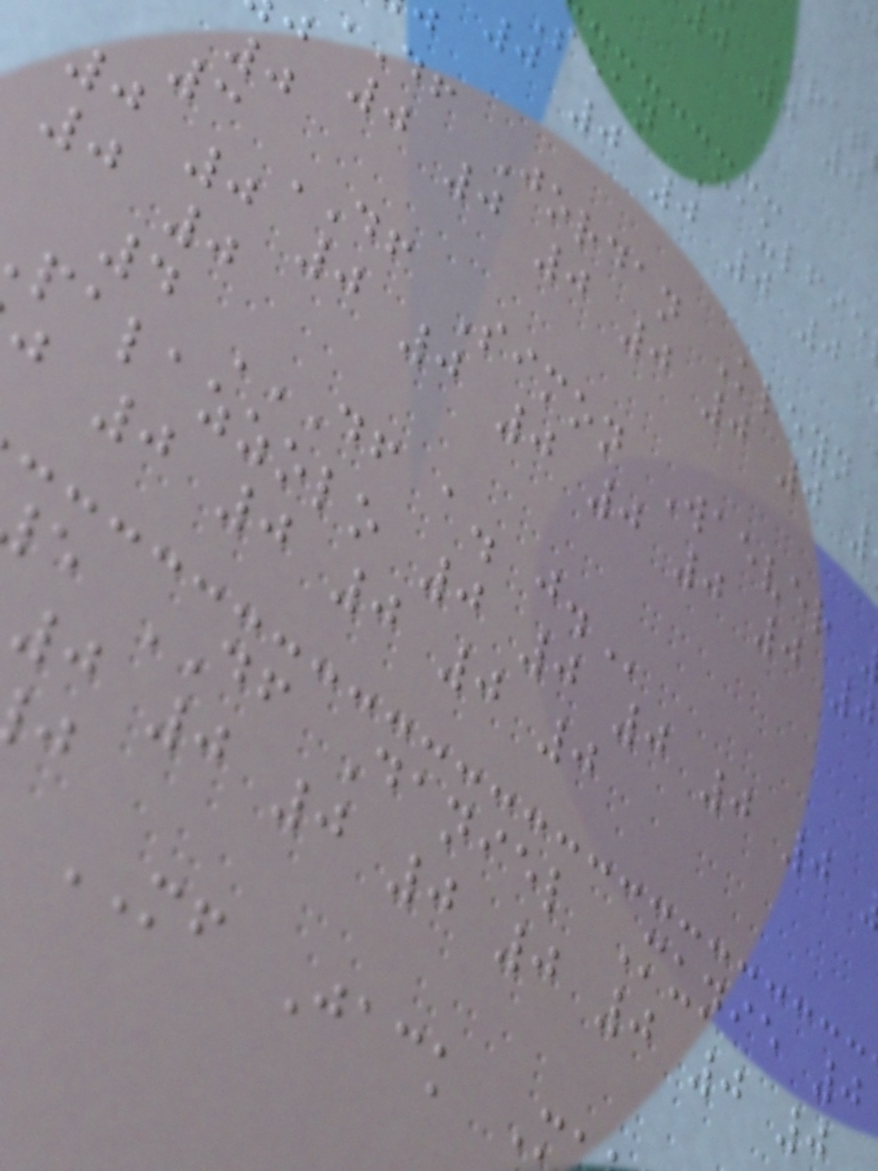j 0 0
sean Caulfie
0 0 0 0 0
df Jordan Kleyn
j 0 0 0 0 0 0
3 DF Simon Waever
0 0 0 0 0 0 0 0 0
0 0
4 DF A. J.
palazzolo 0 0 0 0 0
j 0 0 0 0 0
e DF Daniel Munie 0
0 0 0 0 0 0 0 0
MF Jack M
